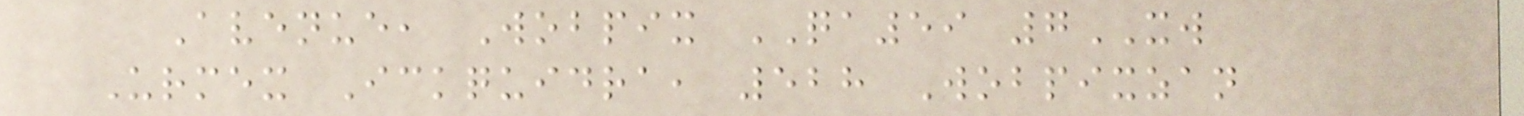Avenue, Wobpix QA59 7XW
Urmex Ickquidra, 528 Wobpixzan
